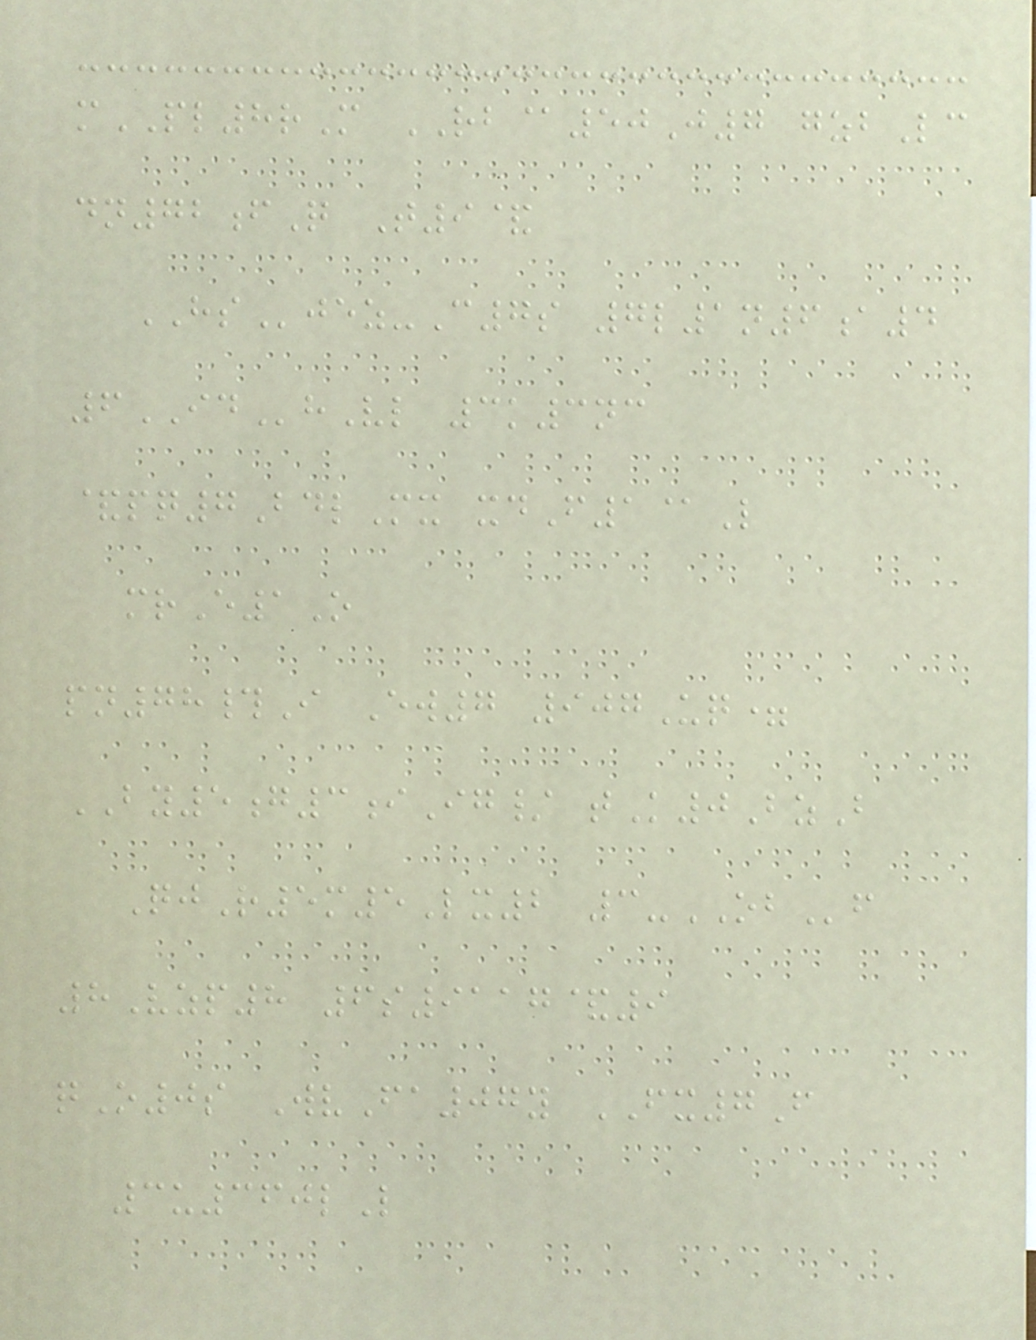mPL8rM RB@50J7 gzbLc
dn72fQ T9&
HSjez-C7s 7l1n6a4
6IDhVl 3k3nc
&pq7BdlMx xdF1@L
mrE1O
pn78#I Ew7 907Uq=
BY5g3iIg/ tK0BzB
QjR5m5Lx2 3-OBf
8Vzp8 6s9117&9
qO0s WvFa07y FX7F
3u360lL
